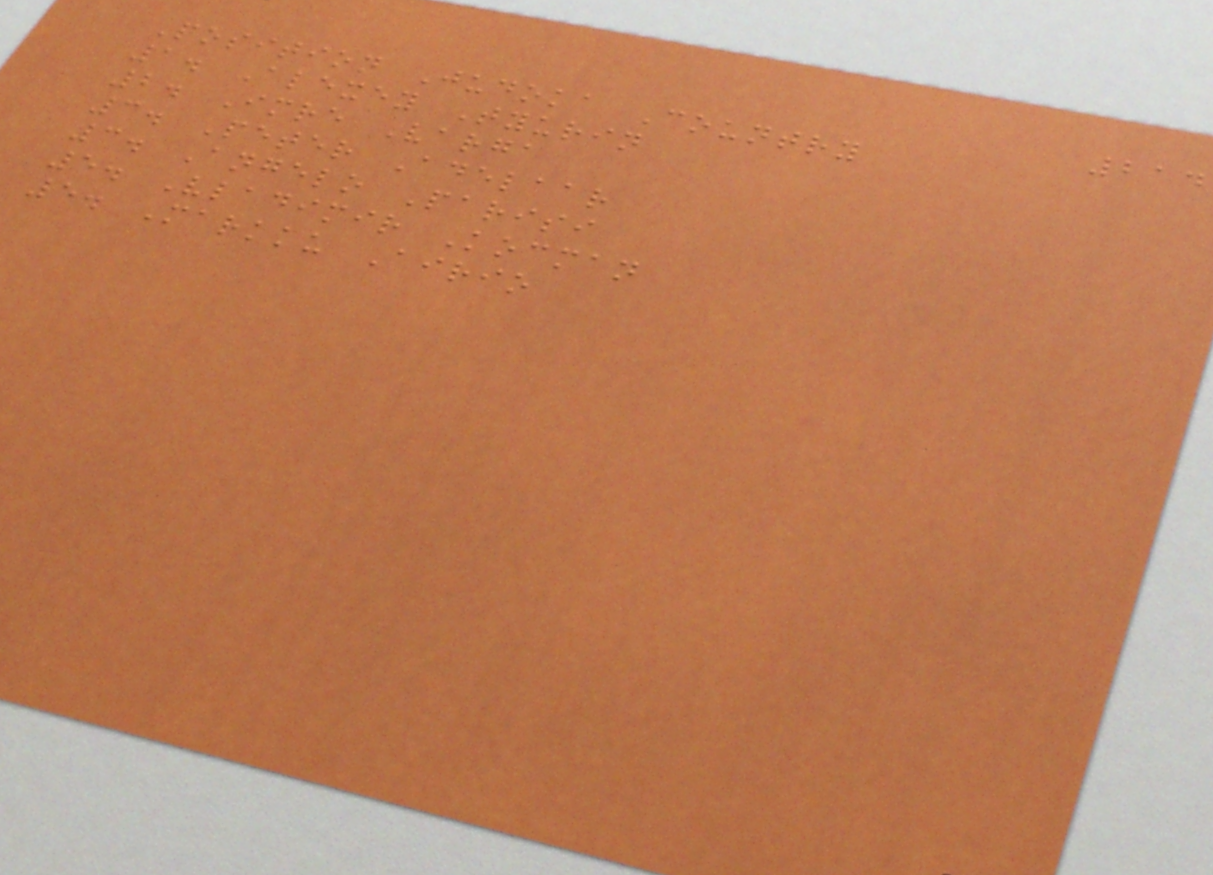214
Position Judoka Country
1. Alexey Tyurin
2. Imre Varga
3. Peter Adelaar
3. Angelo Parisi
5. Vladimir Kocman
5. Markku Airio
